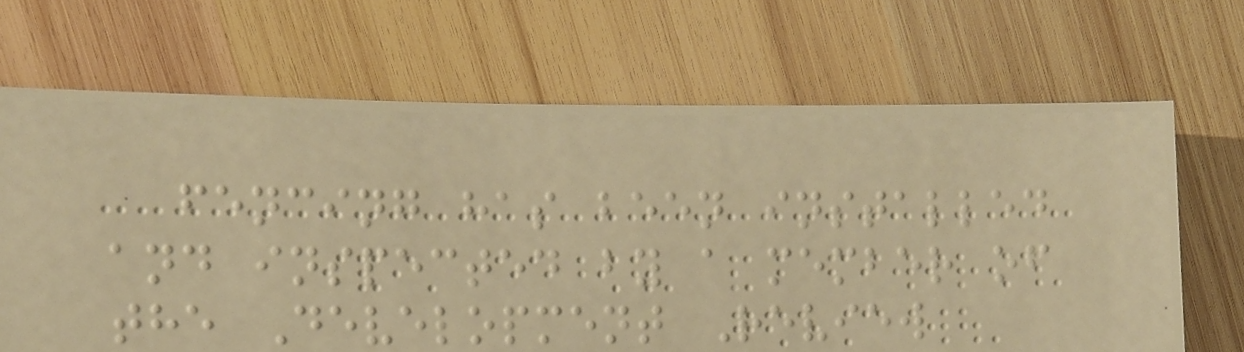fencing has been installed
and inspected by a member of
the Development Review
